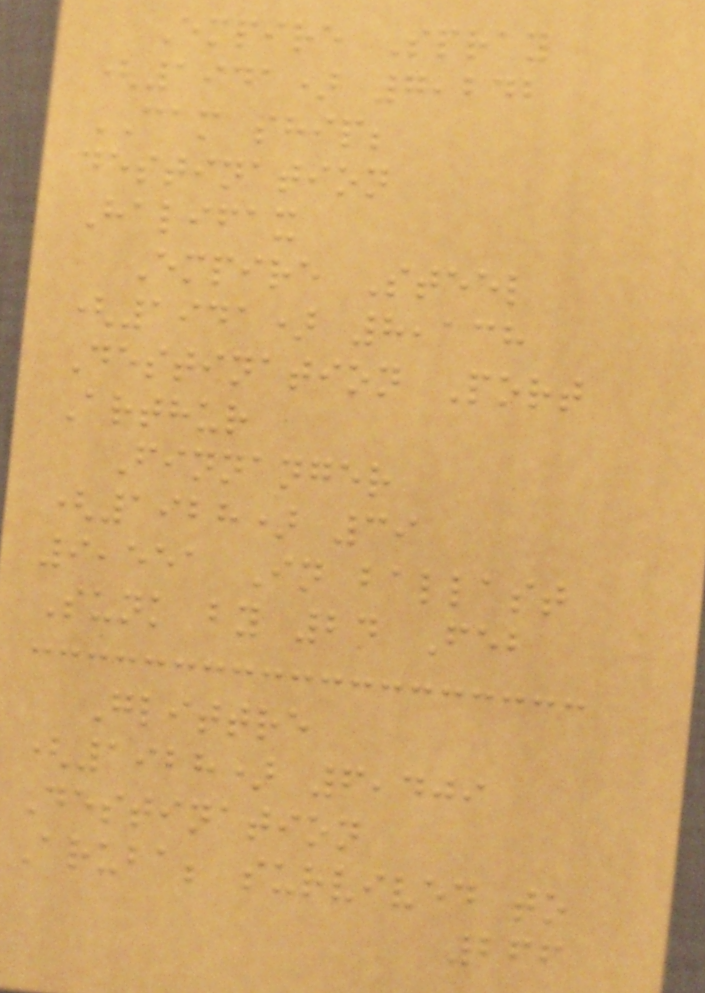Empire Spray
(1941) 7,242
CAM ship;
destination
Halifax
Empire Steel
(1941) 8,138
Destination Port
Arthur
Finnanger
(1928) 39
9,551 In ballast
Sunk by 24 Feb
Glittre
(1928) 6,409
Destination
Aruba; survived to
266
